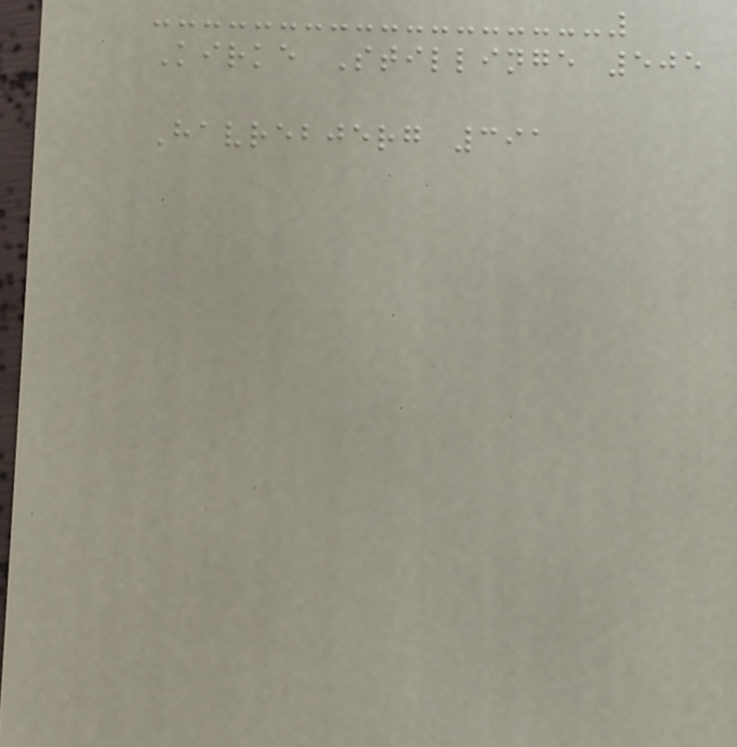Kirke Stillinge 505
Havrebjerg 391
